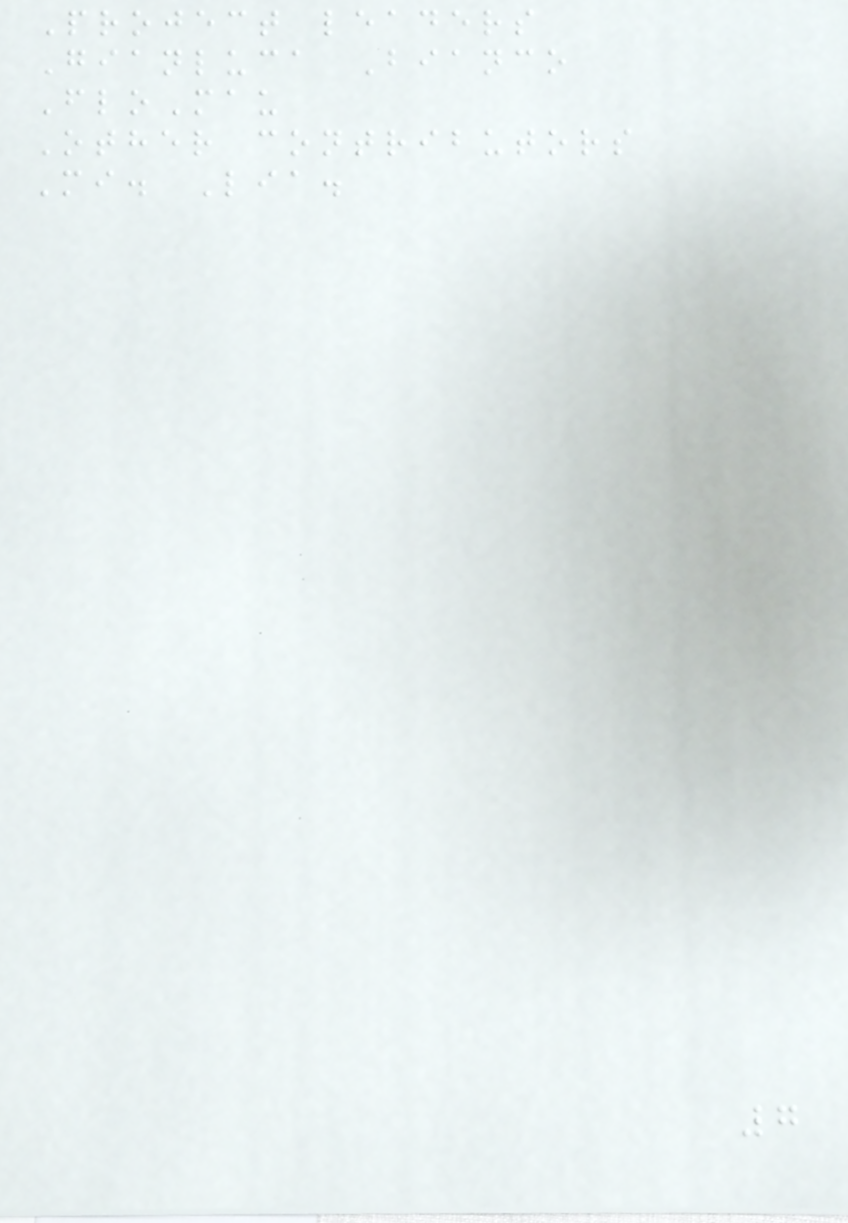Project leaders
Gianluca Bianco
FloMau
Other contributors
Mi. Lia.
7
